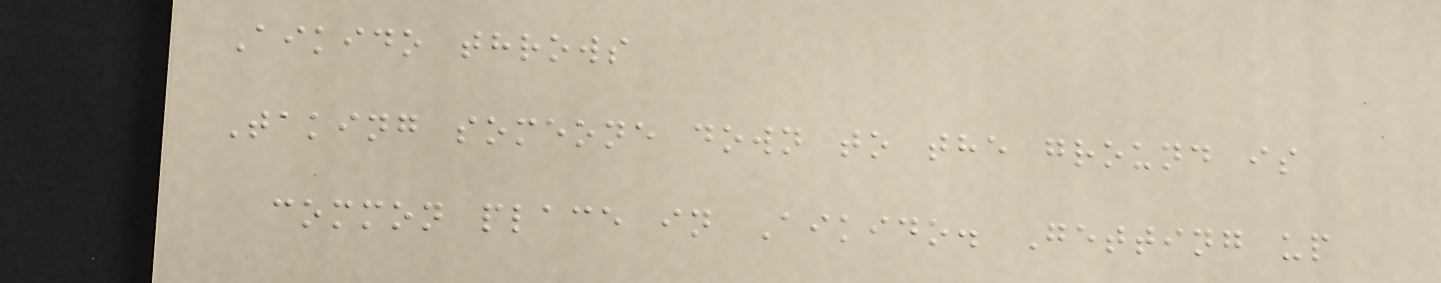Aikido throws
Taking someone down to the ground is
common place in Aikido. Getting up
